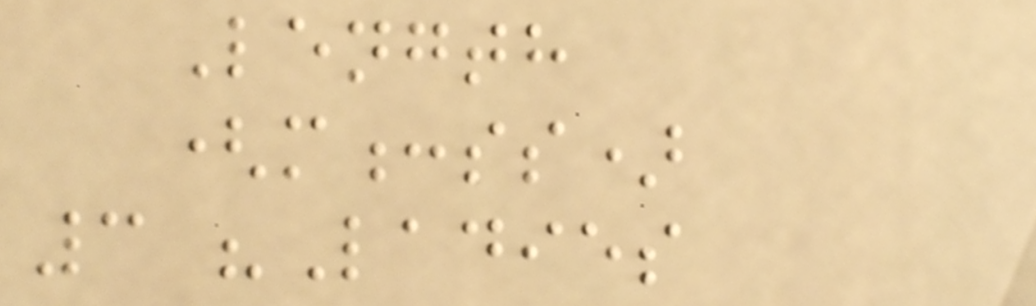Length
(m:ss)
3 "Ladies
